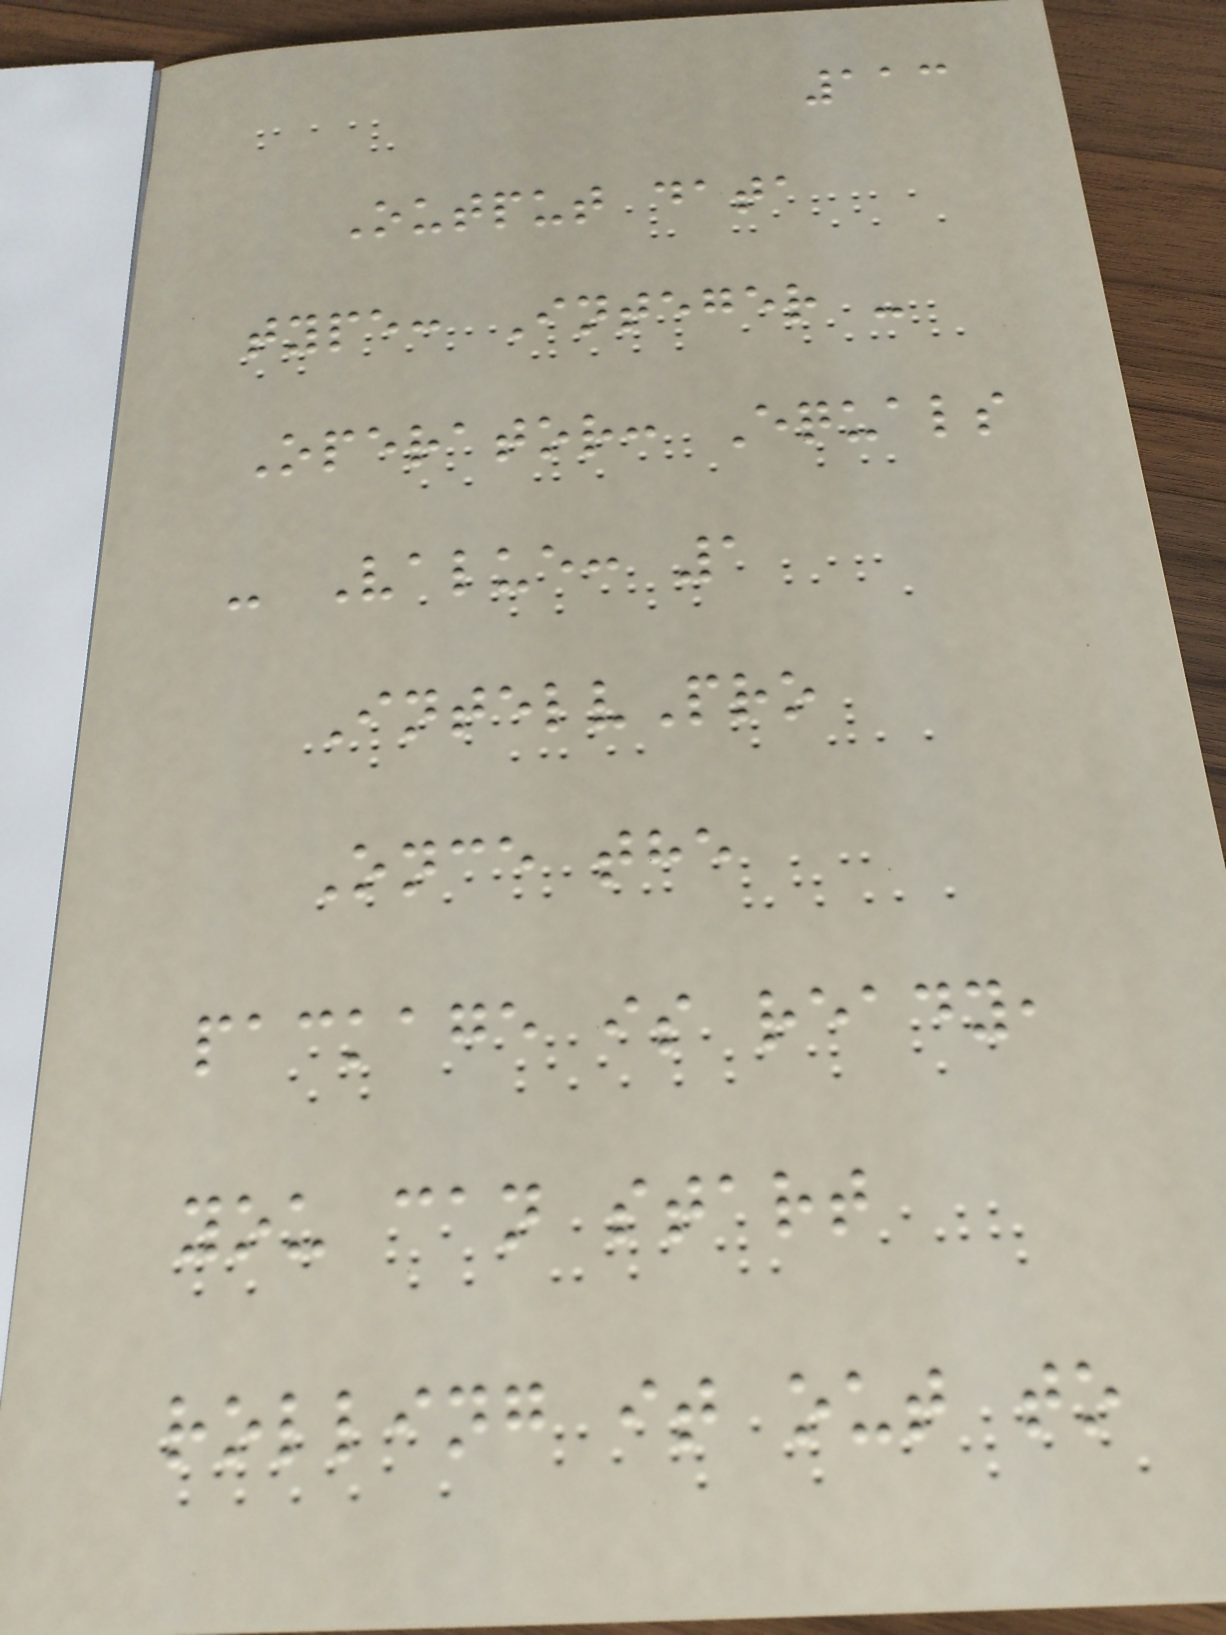113
Output data
type: Integer -
Operator: Equals
- Value: 1
IntelvPro
Once the
package is ready,
you can start
rolling it out to
